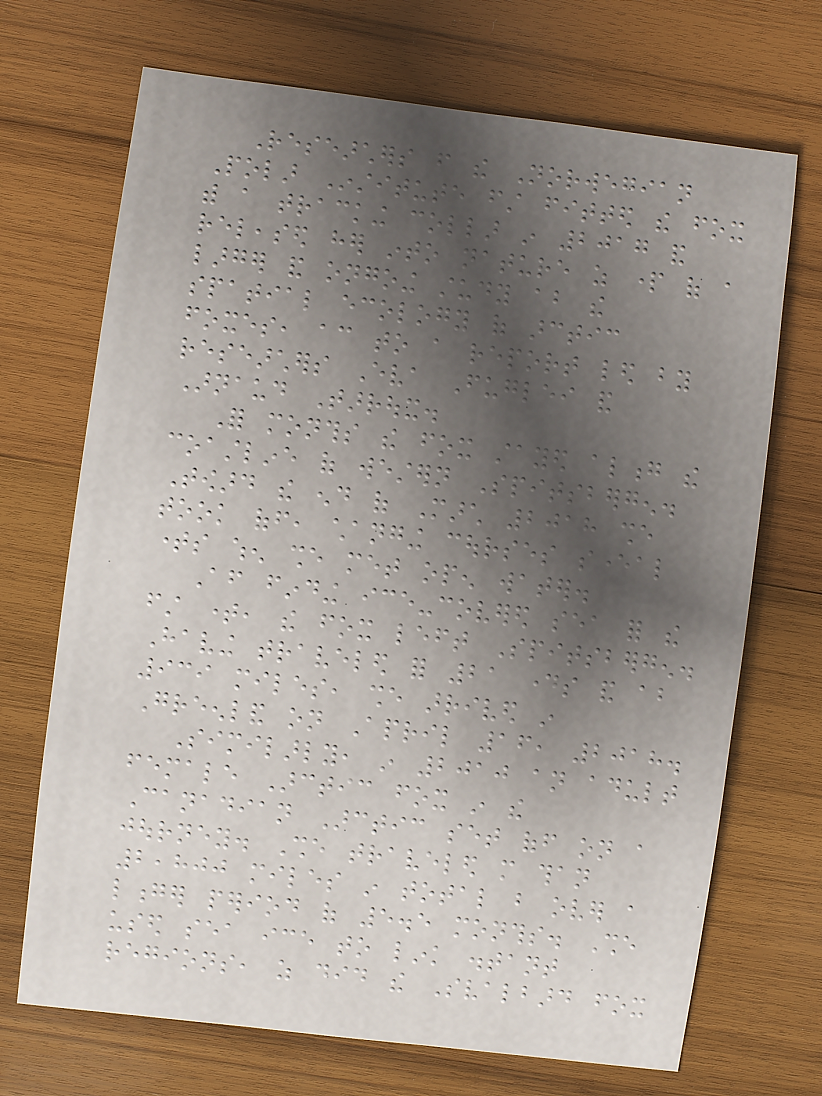Researchers from the Norwegian
Polar Institute first fitted the fox
with a tracking collar in 2017 and
released her into nature as part of a
larger and ongoing study about the
spatial ecology of arctic
foxes, according to a report led by
researchers Eva Fuglei and
Arnaud Tarroux.
For months the fox stayed along the
coastline of western Spitsbergen.
Toward the end of March 2018 she
took off, changing courses several
times when she met open water.
After finding ice-covered sea for the
first time, the fox left Spitsbergen.
Having traveled for 21 days and about
939 miles, she arrived in
Greenland on April 16, 2018.
Similarly, in 2010 an adult
female Arctic fox in the
Canadian Arctic set off on a
journey. She traveled more than
2,800 miles in total but over a
longer period of 5.5 months. She
used sea ice to link distant
regions, as did the Svalbard fox
